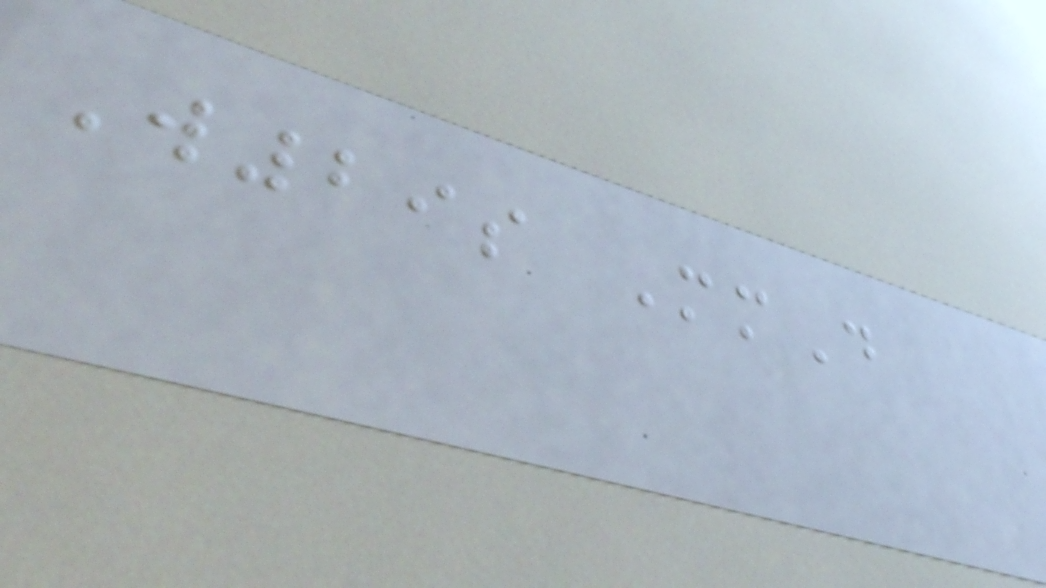W29s MmD
